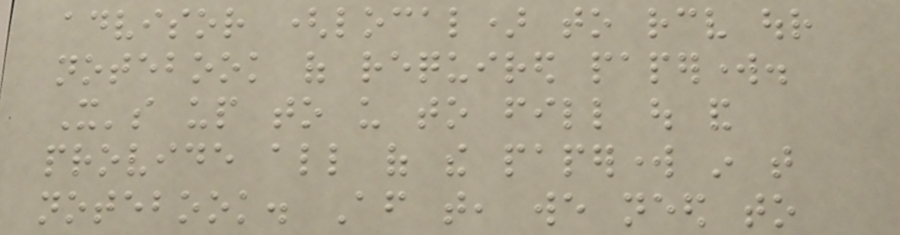advisor (local) to receive our
notebook of required paperwork.
It's up to us to fill out and
provide all of the paperwork in that
notebook. After that, we need to
